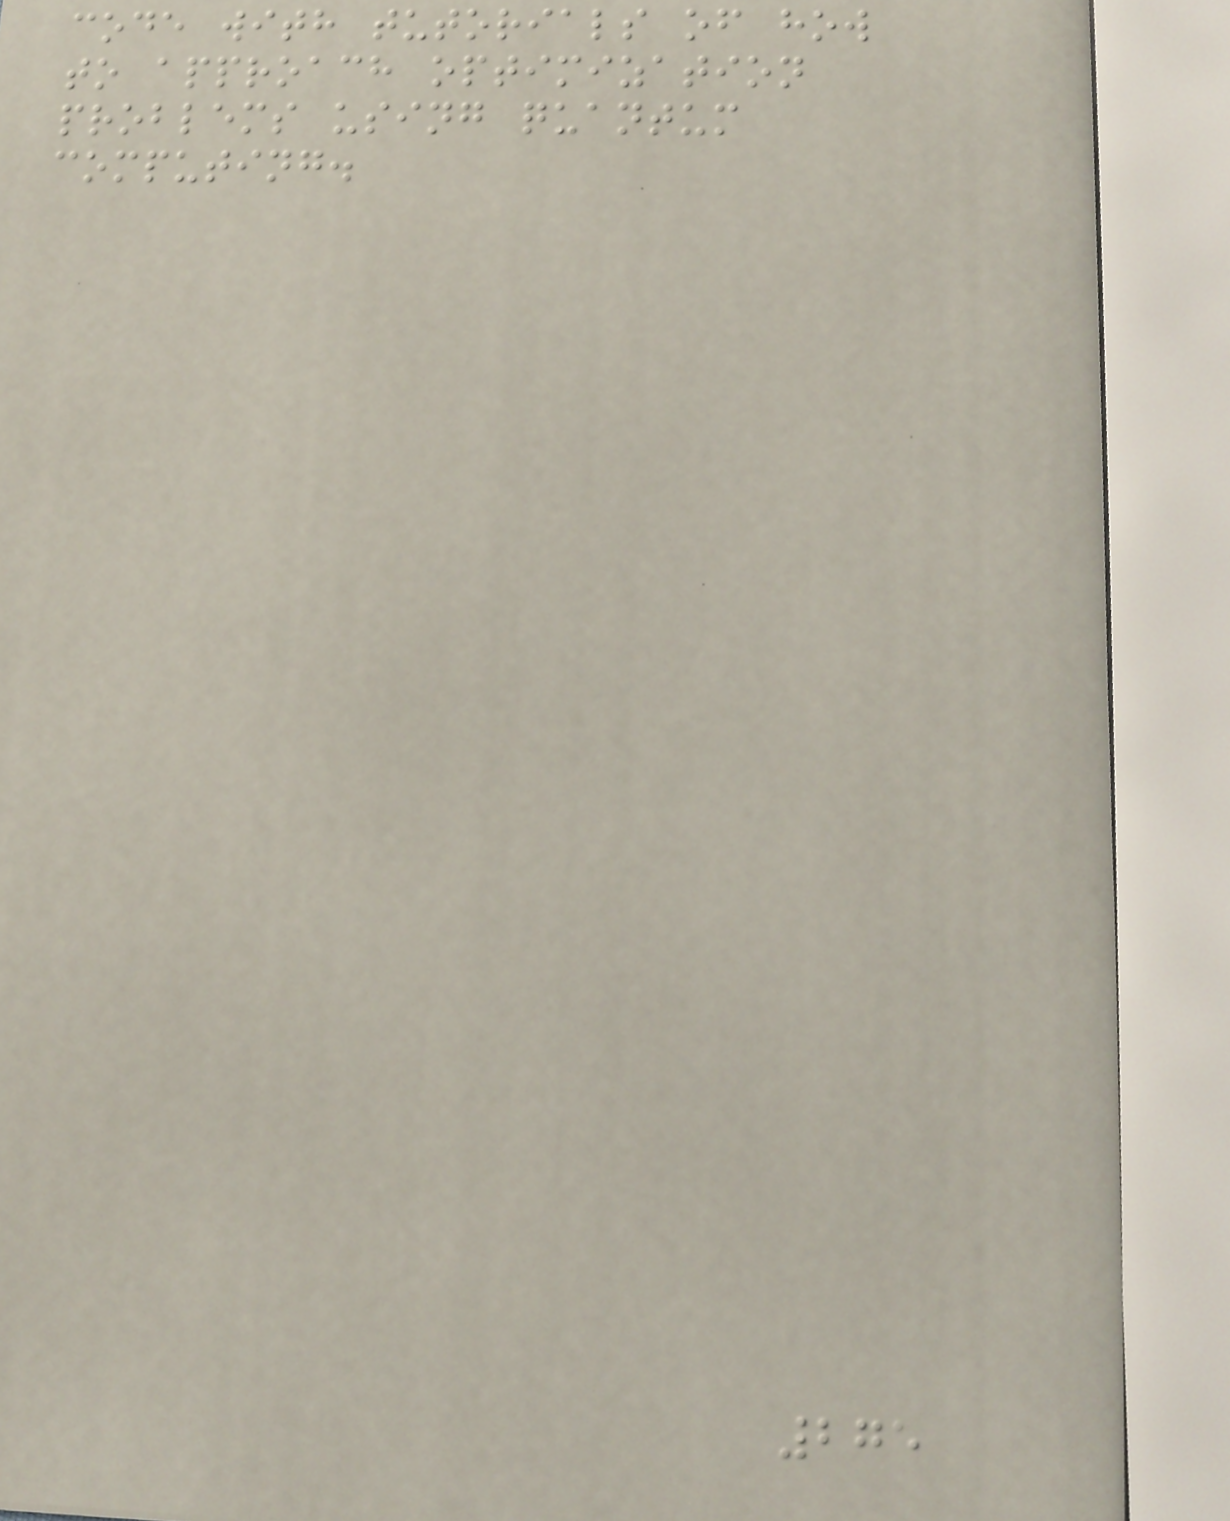code with tutorials of how
to approach optimization
problems using quantum
computing.
275
